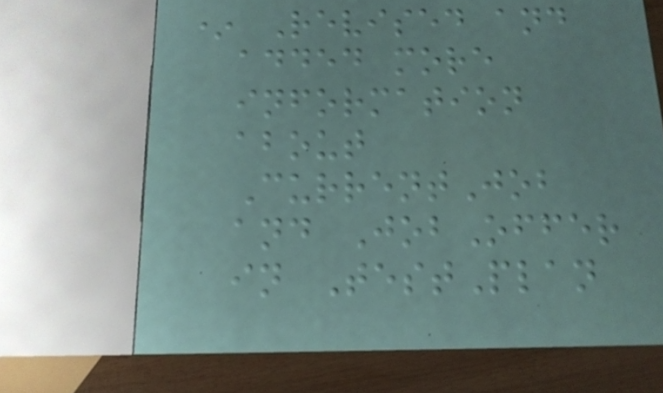* Revised and
added more
information
about
CurrentJob
and JobOffer
in TestPlan
